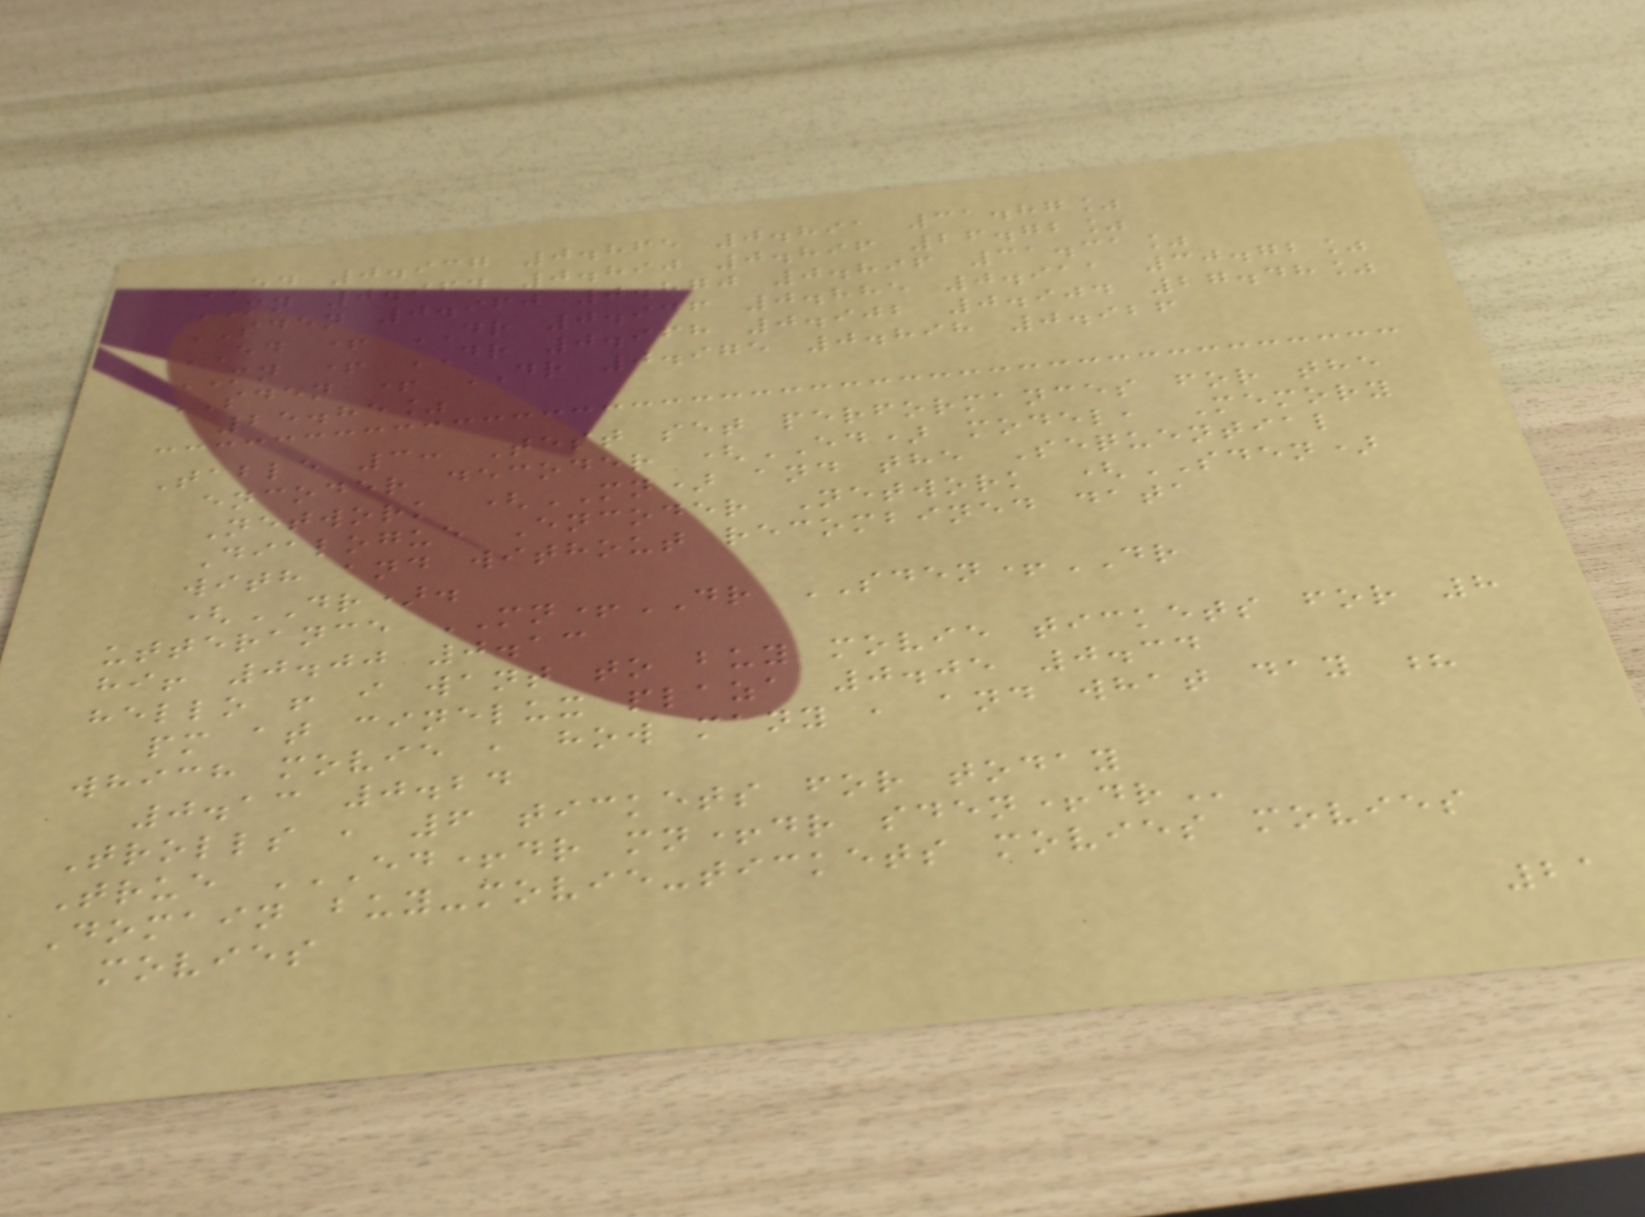ED 0.937 0.865 0.891 31.87%
MN 0.964 0.890 0.896 26.72%
SDEN 0.960 0.870 0.896 31.31%
ED + DR 0.936 0.885 0.911 30.72%
MN + DR 0.968 0.902 0.904 27.48%
SDEN + DR 0.975 0.898 0.926
25.85%
Table 3: Test set performances for the
encoder decoder (ED) model, Memory
Network (MN) and the Sequential
Dialogue Encoder Network (SDEN)
with and without recombined data
(DR).
utterance MN+DR SDEN+DR
hi! 0.00 0.13
hello ! i want to buy movie tickets for 8
pm at cinelux plaza 0.05 0.34
which movie , how many , and what day ?
0.13 0.24
Trolls , 6 tickets for today
True ED+DR MN+DR SDEN+DR
Domain buy-movie-tickets movies movies
movies
21
